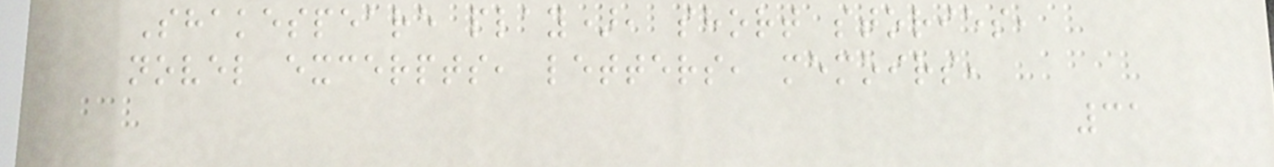Shakespeare play), short stories,
novel excerpts, letters, memoirs,
31
